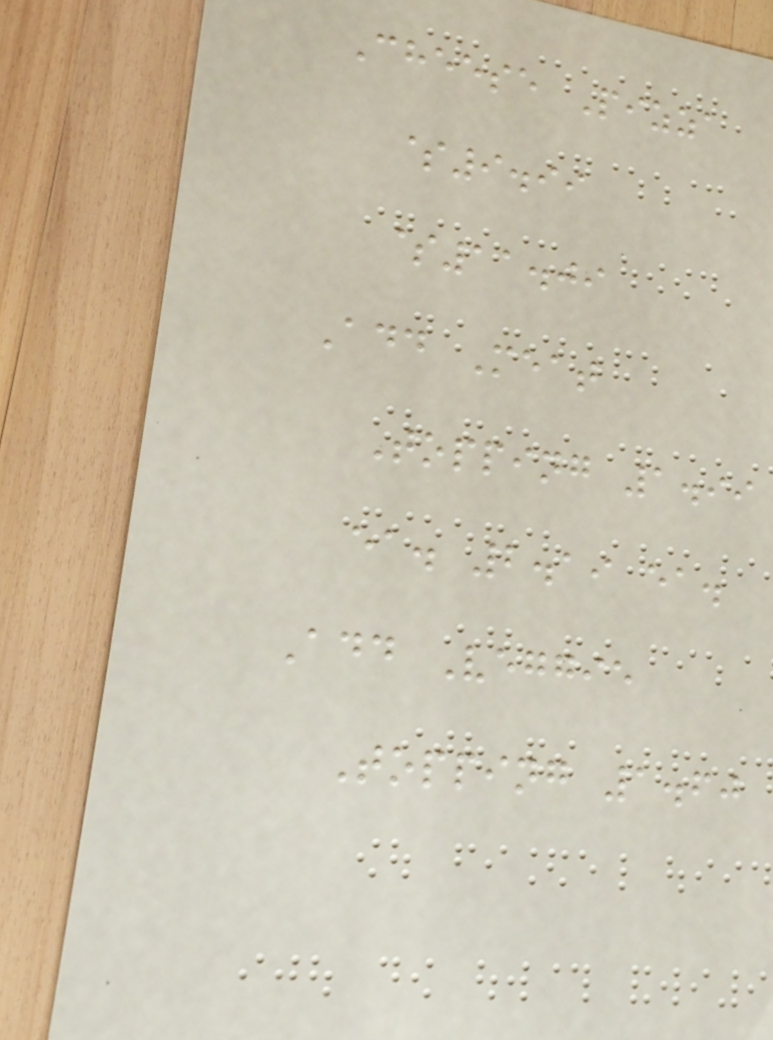Cheese Pizza
$9.99
$11.09
Add Meat
Topping 1.99
ea. 2.19 ea.
Add Veggie
Topping 1.60
